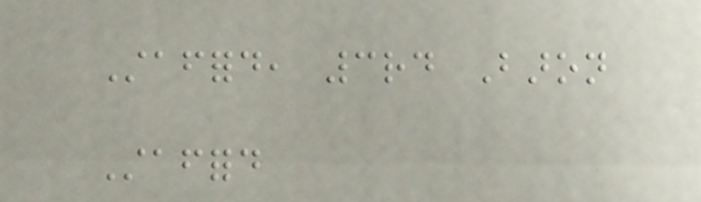Stafford, 3rd Baron
Stafford
